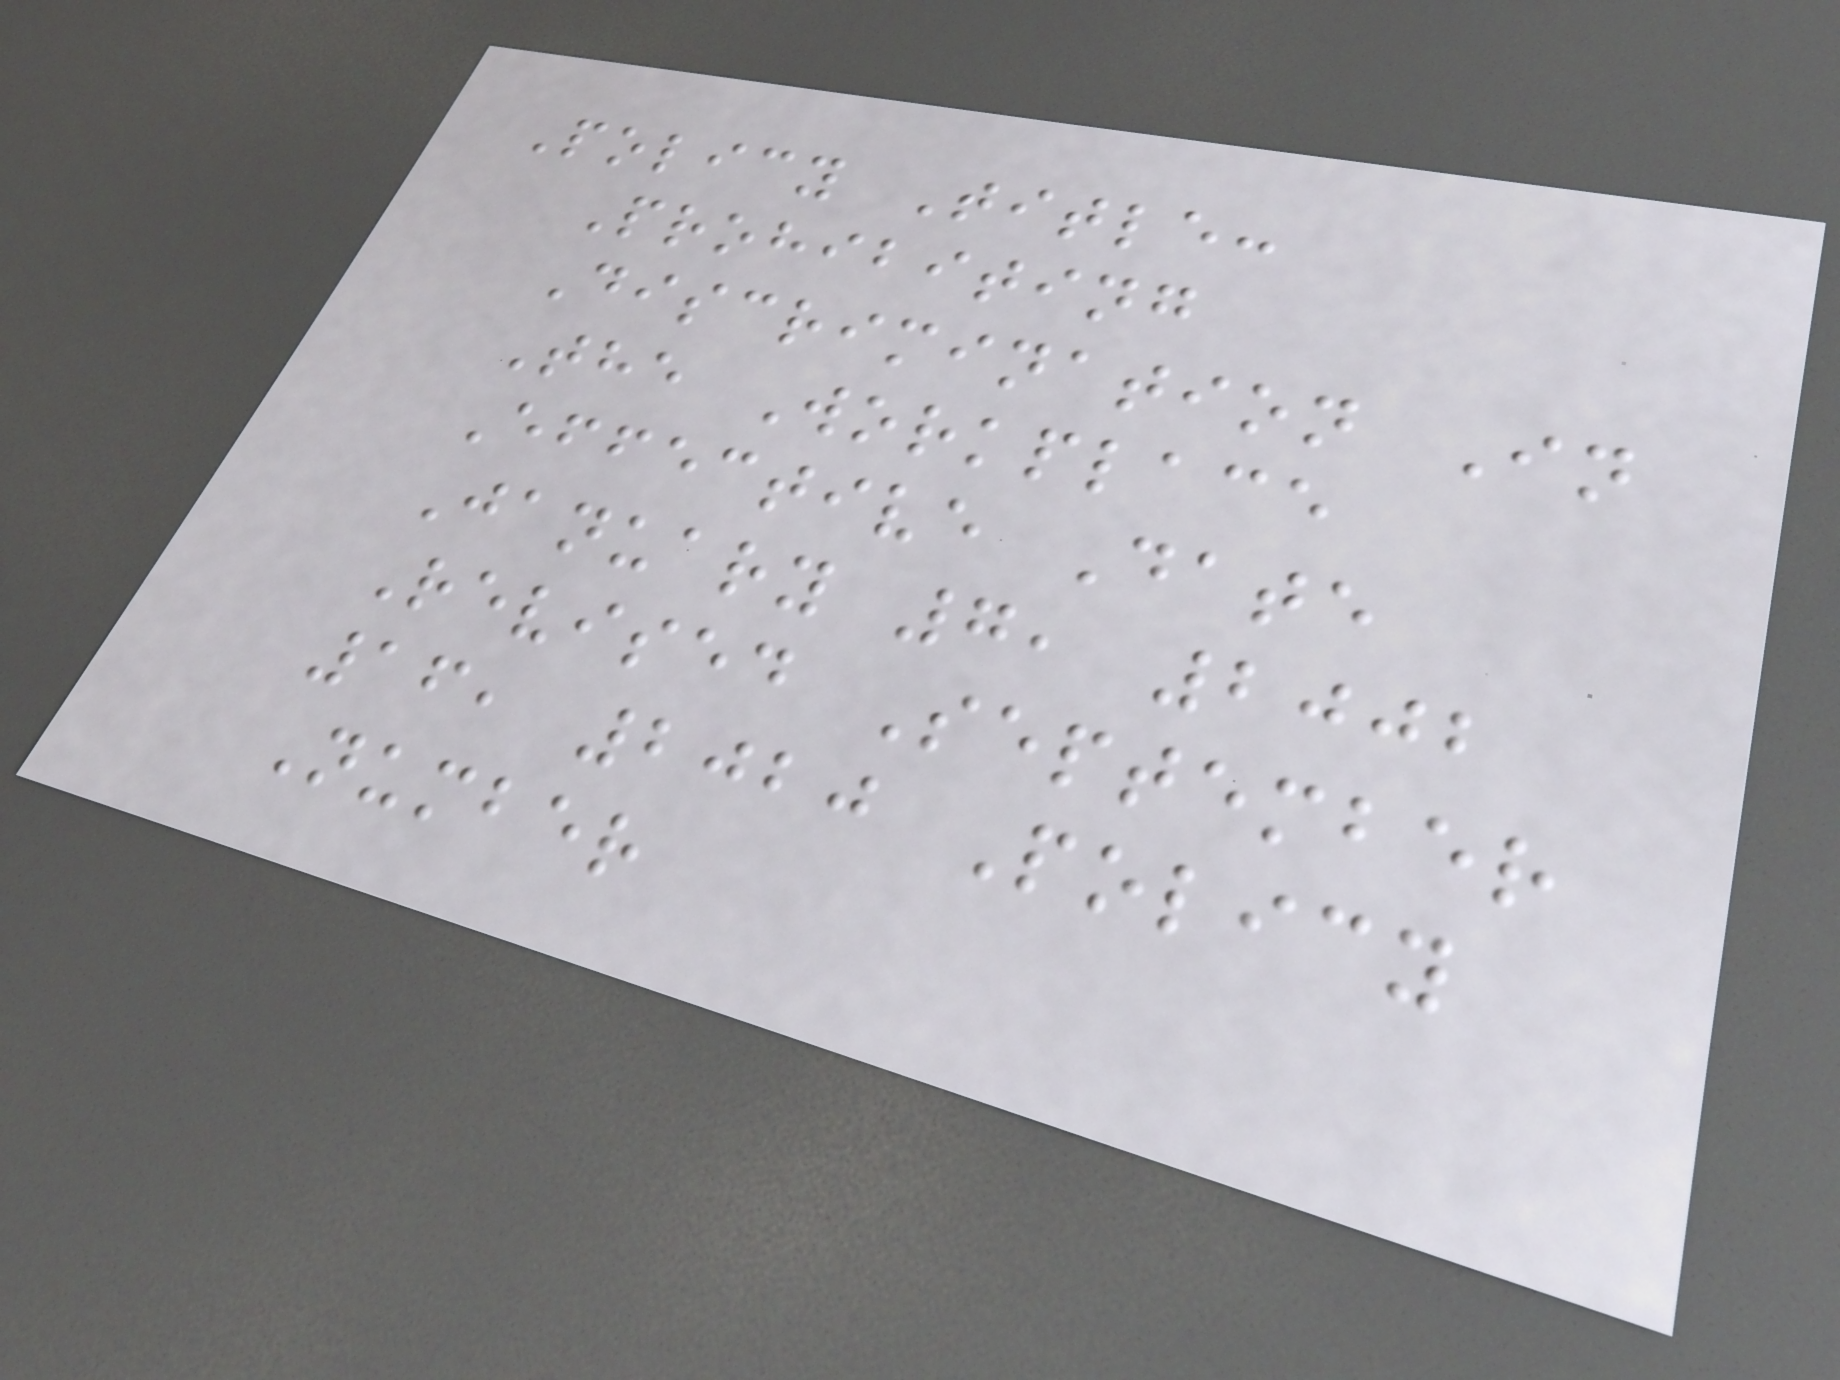Policy Title:
Prohibiting
Discrimination In
The Workplace
Effective Date
January 7, 2002
Revised September
16, 2020 Policy
Number
